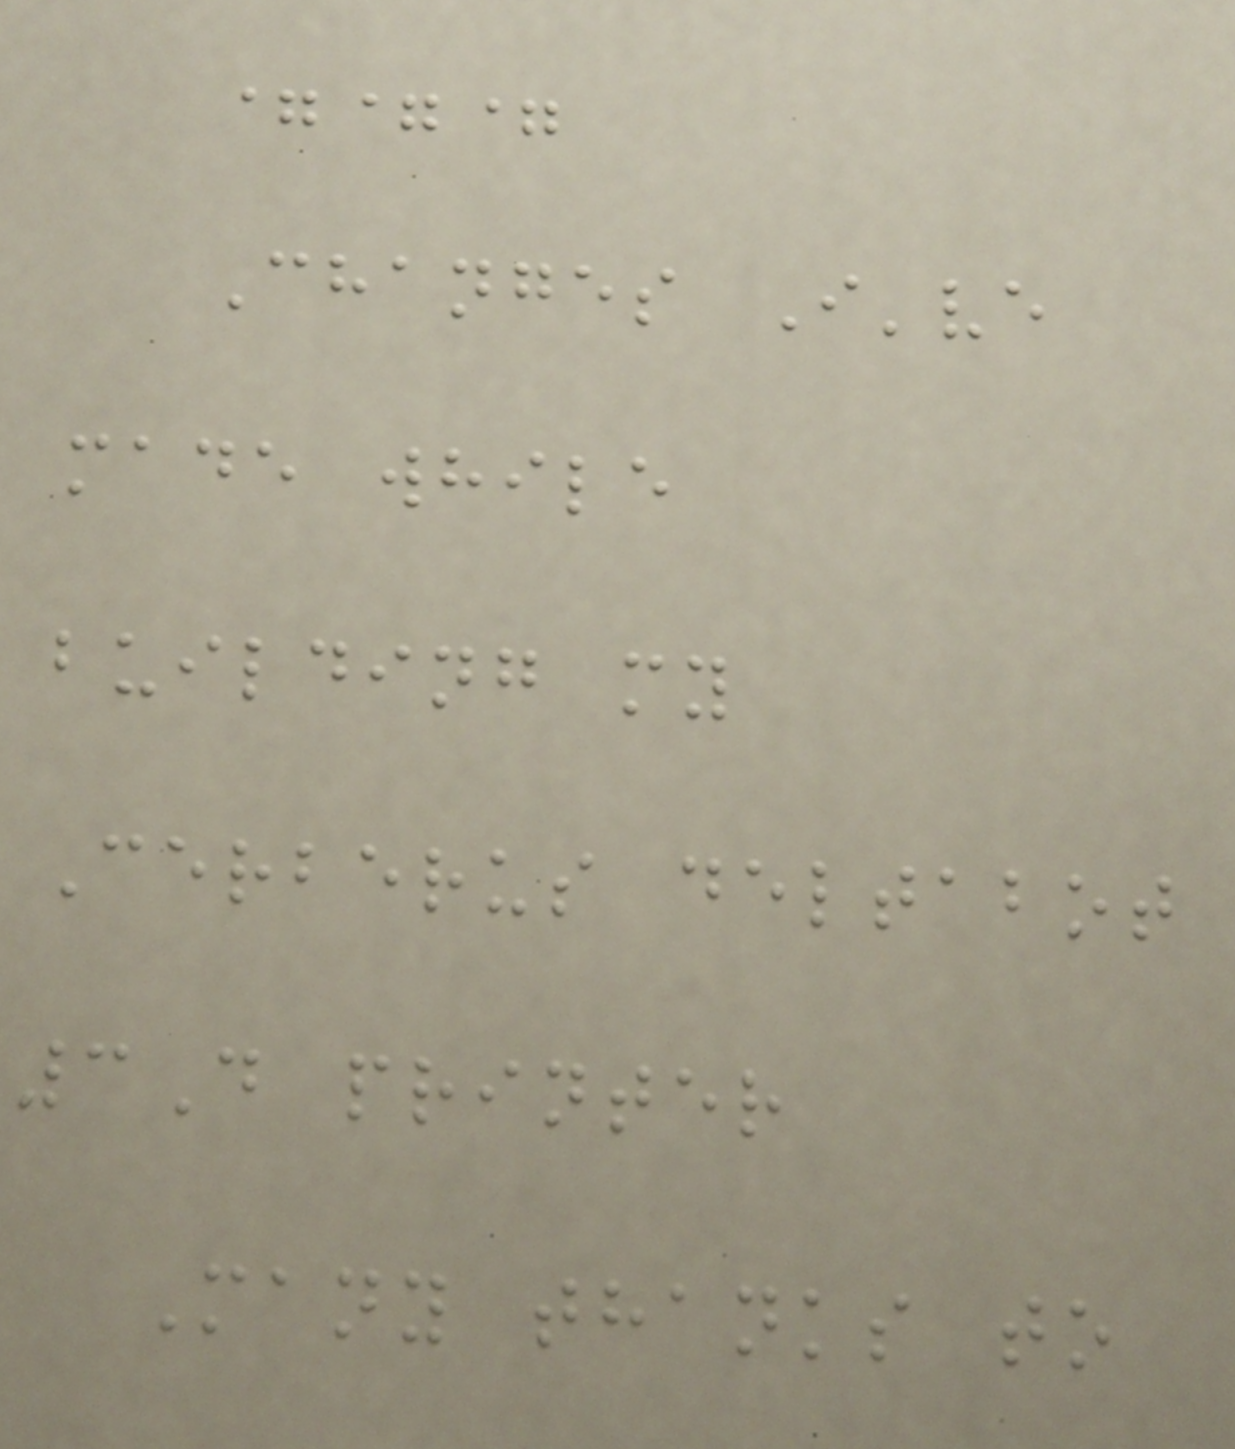===
Changes I've
made while
building my
Cerberus deltabot
3D printer
Many thanks to
